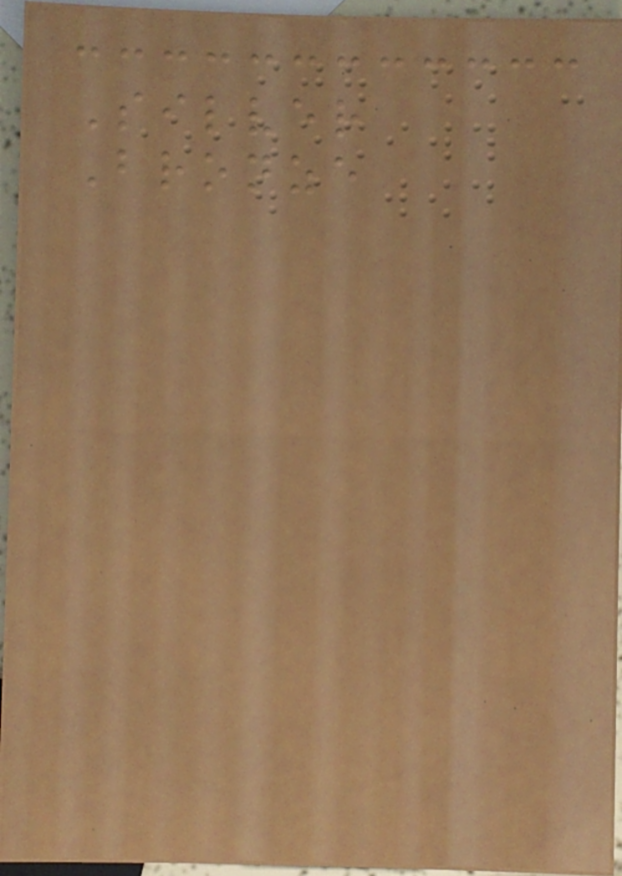Silver
Bronze
